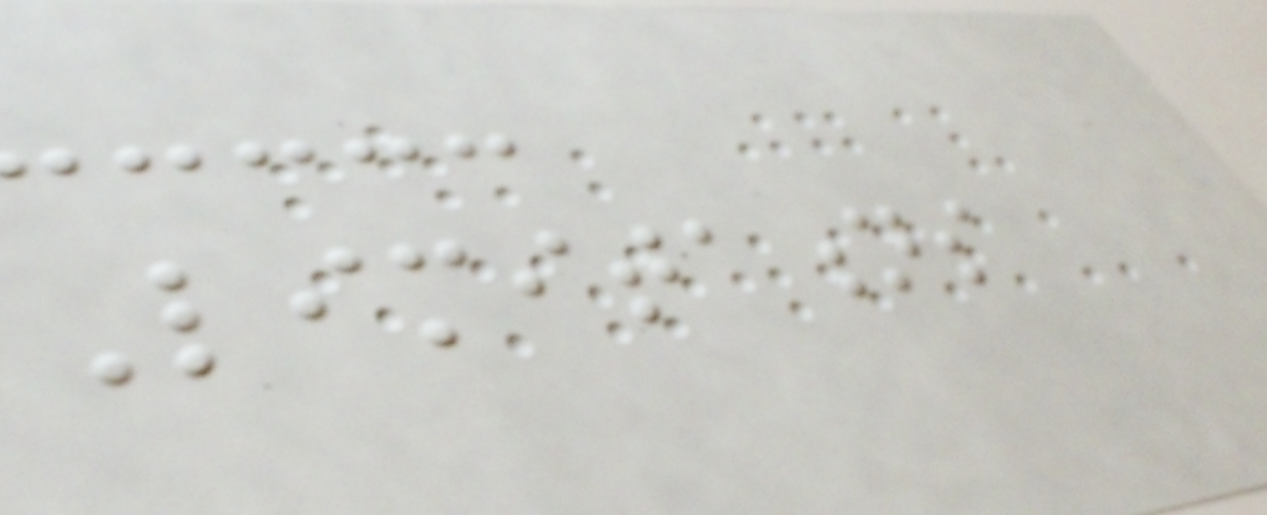Limitations
